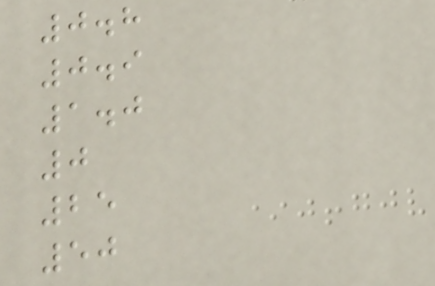0.8
0.9
1.0
0
25
50
